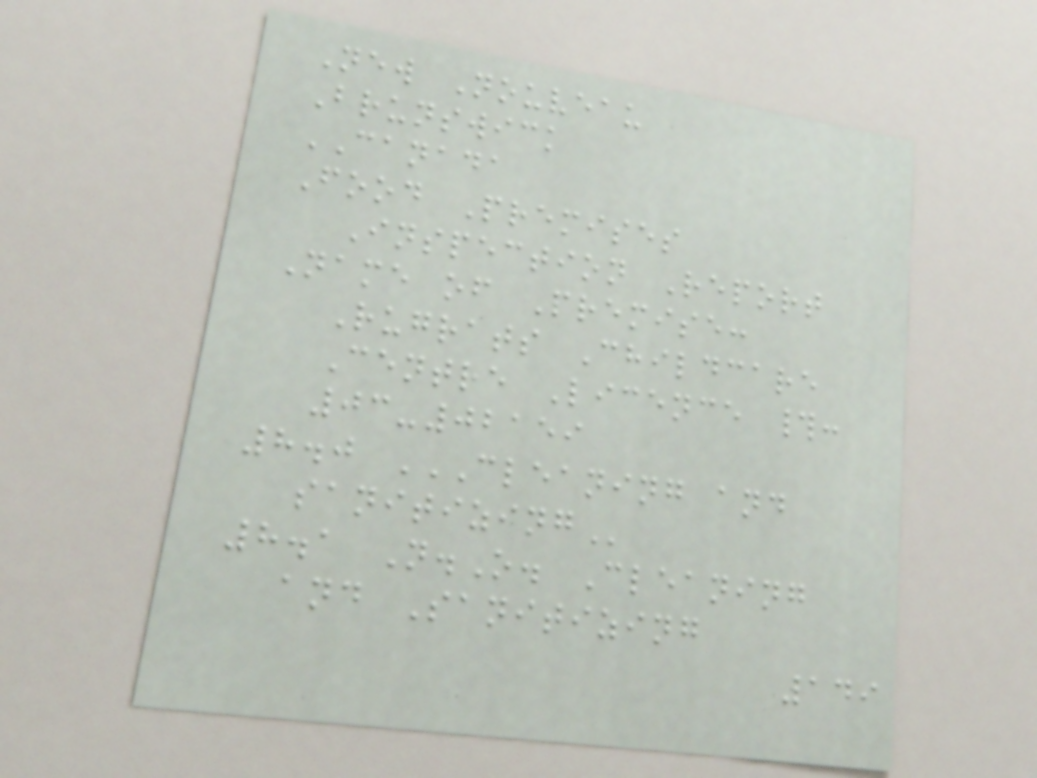New Nouveau
Brunswick
CANADA
Food Premises
Inspection Report
Name of Premise:
Rugrats Childcare
Centre Licence #:
03-02159
8.0 CLEANING AND
SANITIZING
8.1 N.O. Cleaning
and Sanitizing
149
